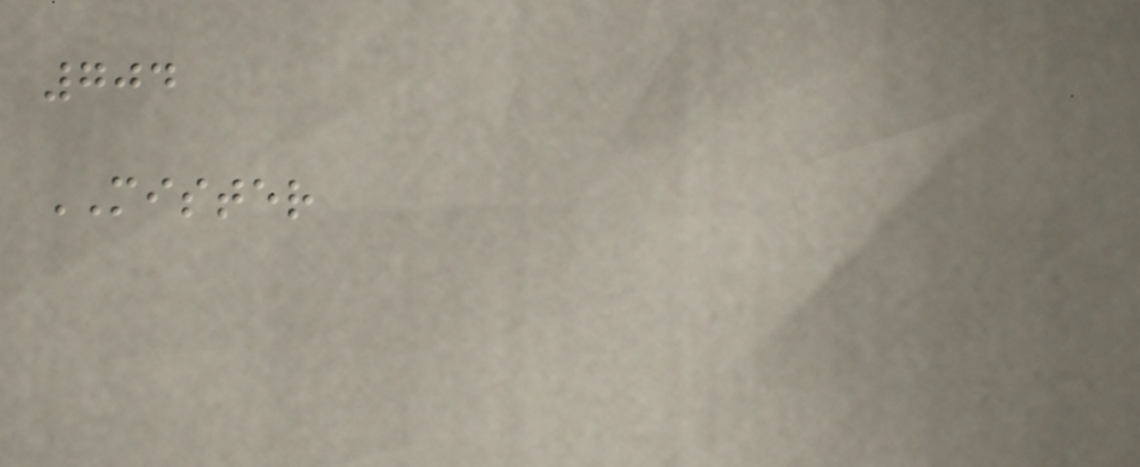704
MISTER
